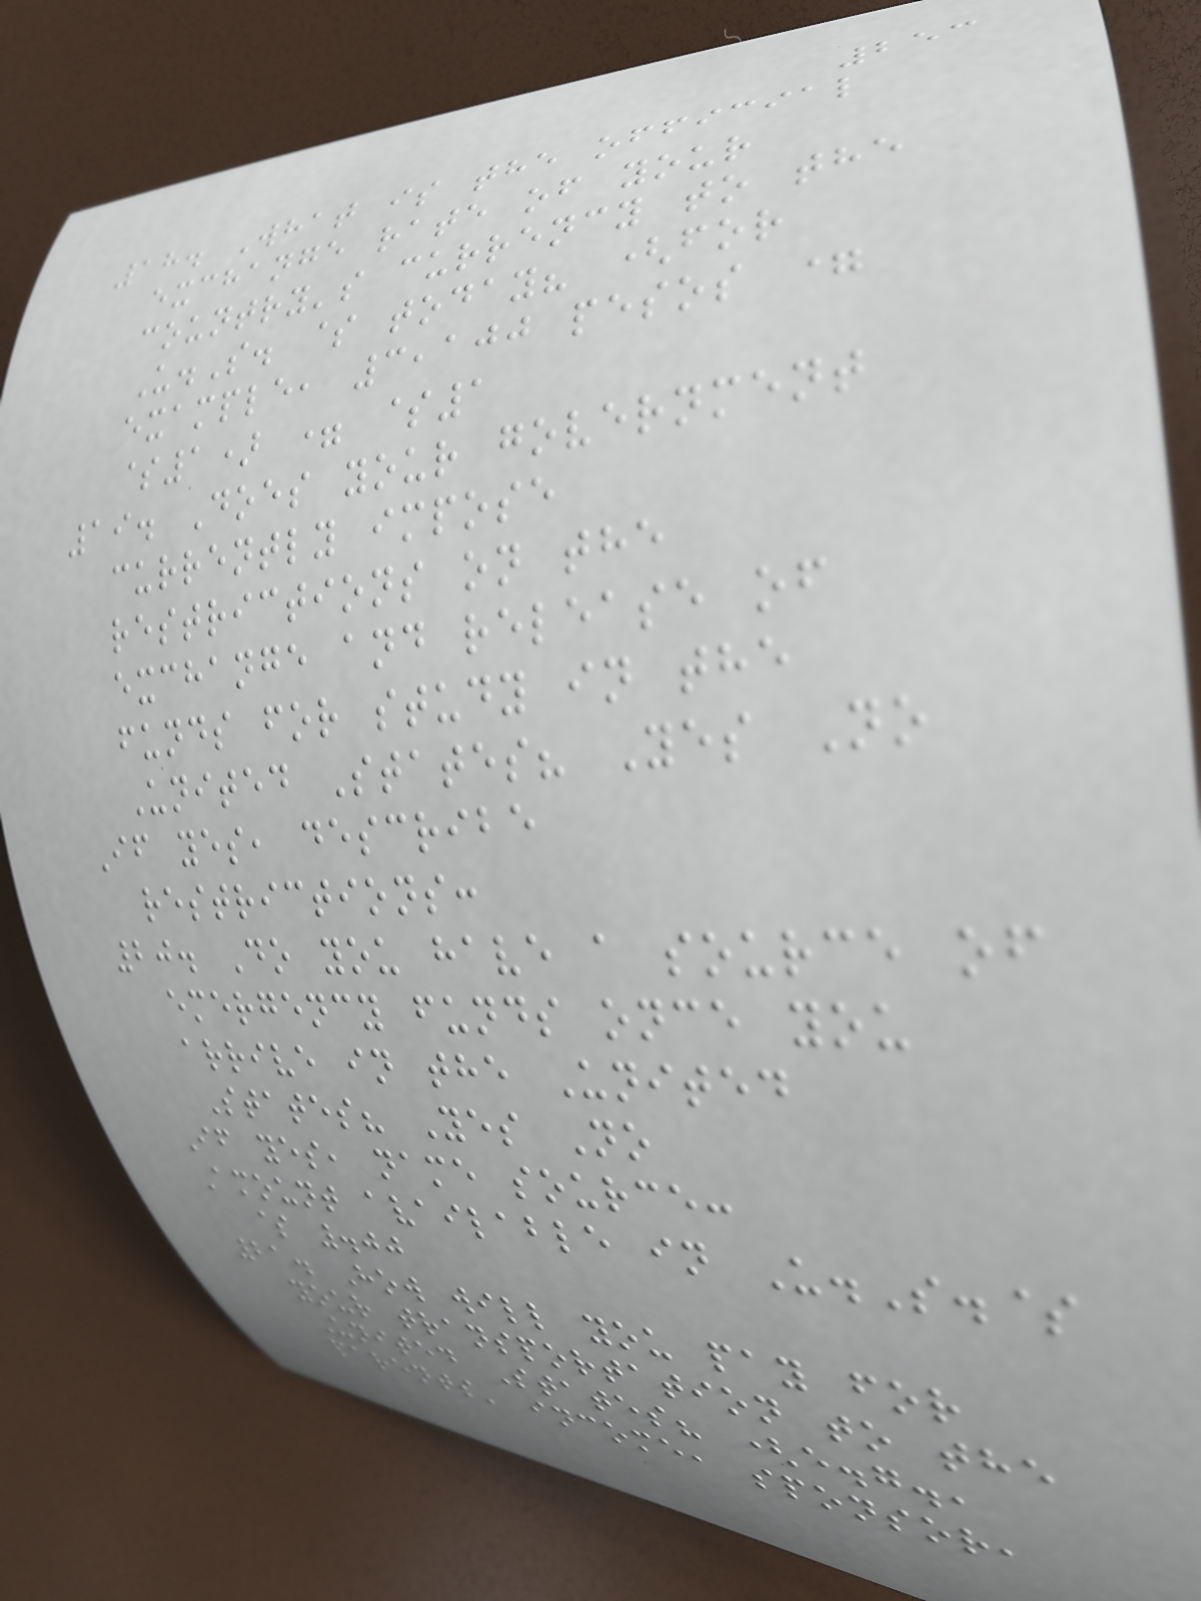253
18. What is the official
exchange rate of your
country's currency to the
U.S. $ today? (for
example, 3,100 pesos =
$1) = $1
19. Does your government
currently impose
restrictions on the
exchange and release of
funds for study in the
United States? Yes No
If yes, describe
restrictions:
20. Do you have a source of
emergency funds once you
arrive in the United
States? Yes No
If yes, name source:
Amount available in U.S.$
$ .00
21. How will you pay for
your transportation to the
United States? (e.g.,
parents' income, sponsor,
